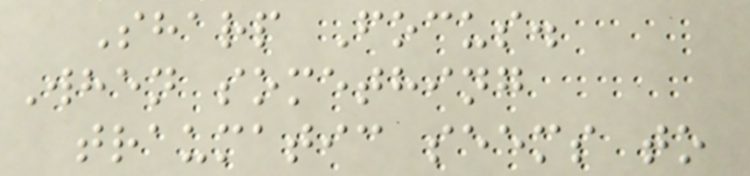Sharp Focus.
When something
traumatic seems to
